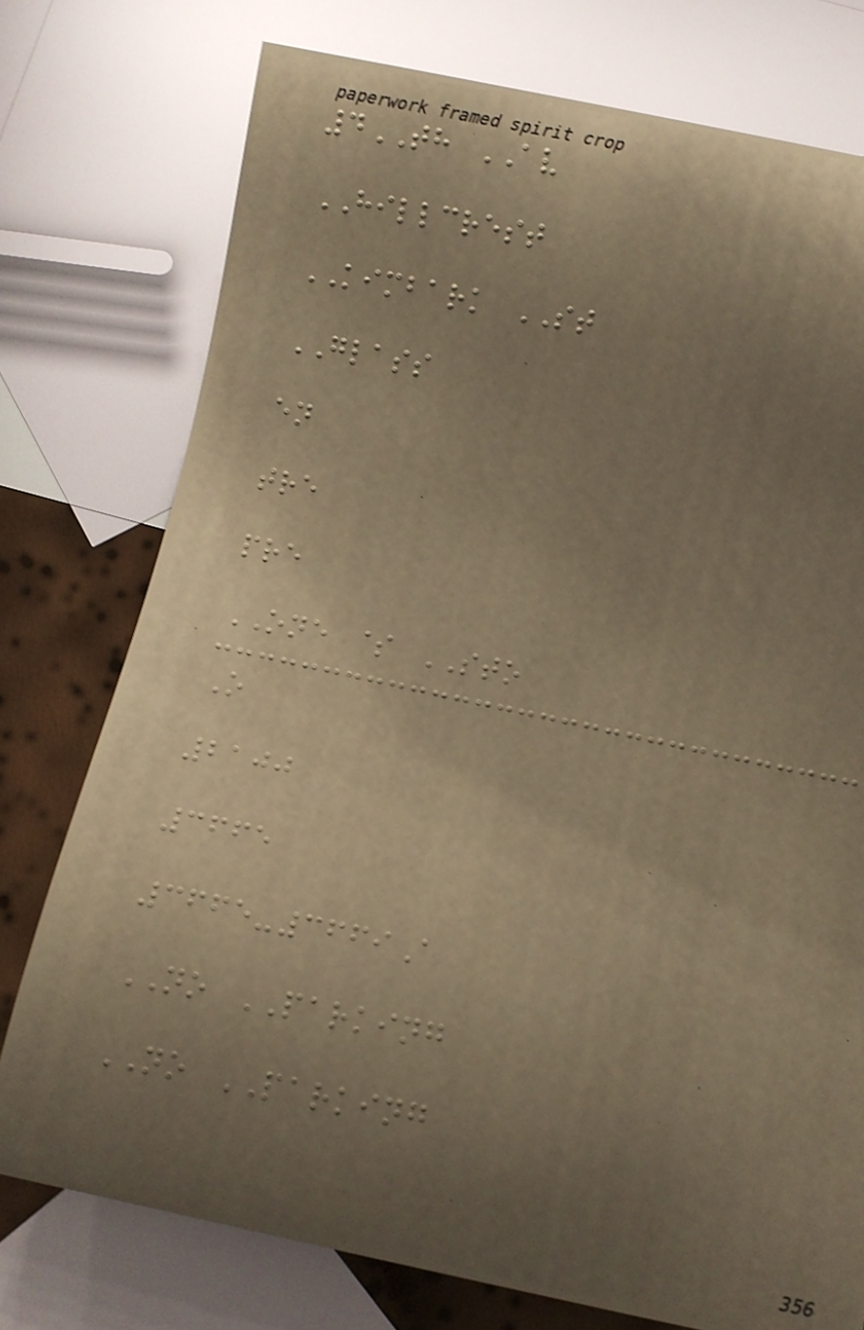4TH AV
HILLCREST
KIMBARK ST
GLASS
en
tre
pre
ONE $ STO
O
2100
3665
3665-3669A
NO PARKING
NO PARKING
